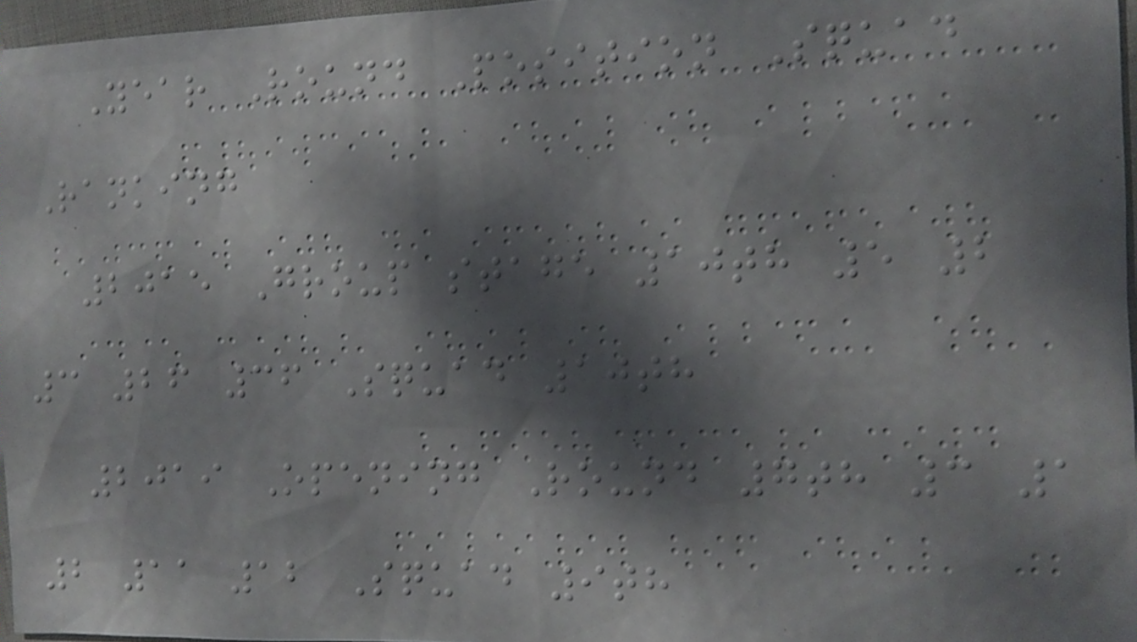Year Round Position Squad
Ranking
2015 Group stage 10th 5 2
3 26 36 Squad 10th
2019 Opening Round 7th 3 1
2 11 12 Squad 9th
